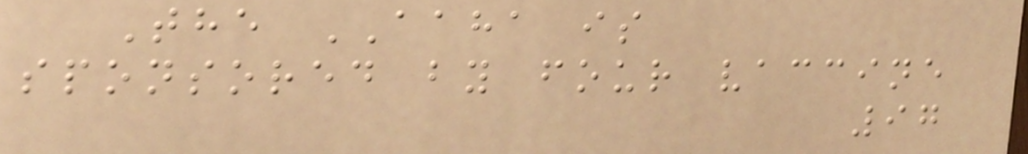The AAHA is
sponsored by four vaccine
97
